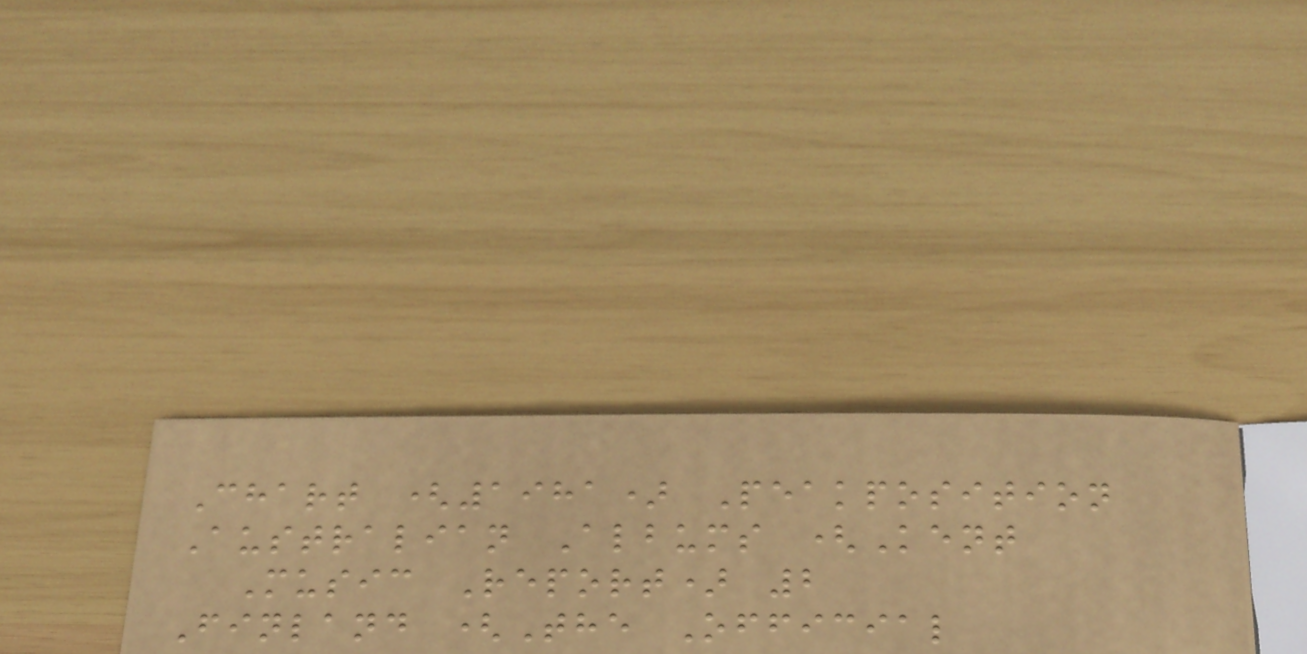Chart (1981) Peakposition
Australian Albums (Kent
Music Report) 2
Finland (The Official
